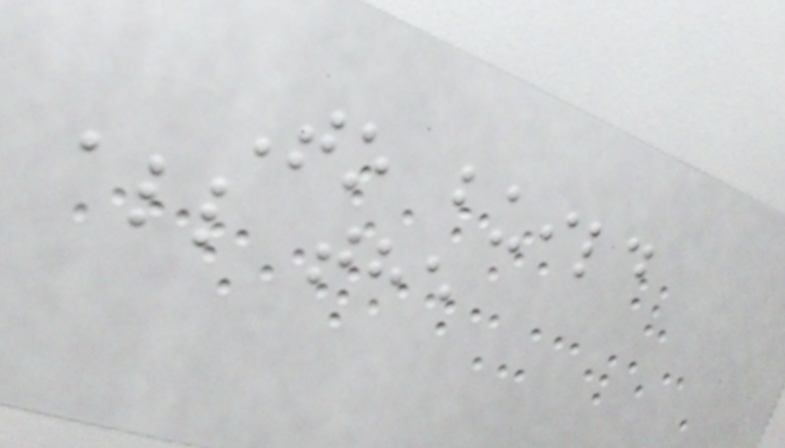To build
all the
